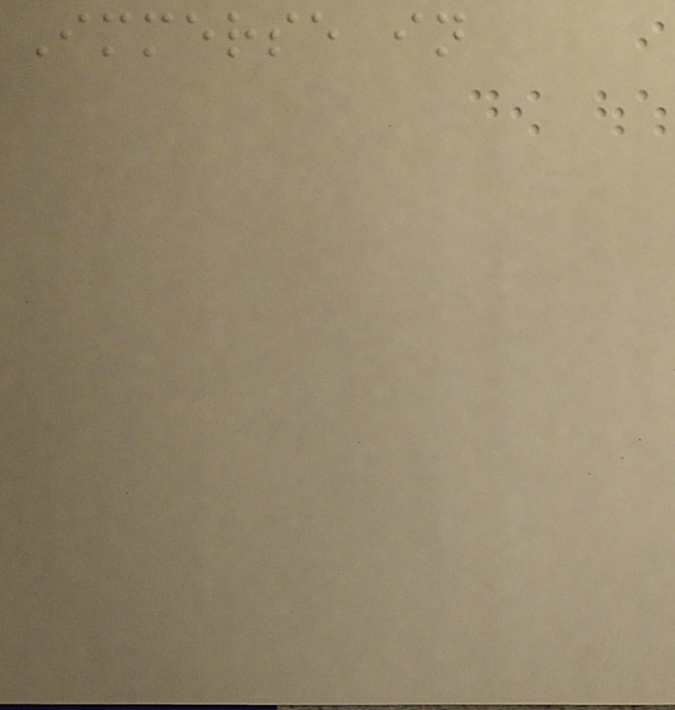Immerse in
